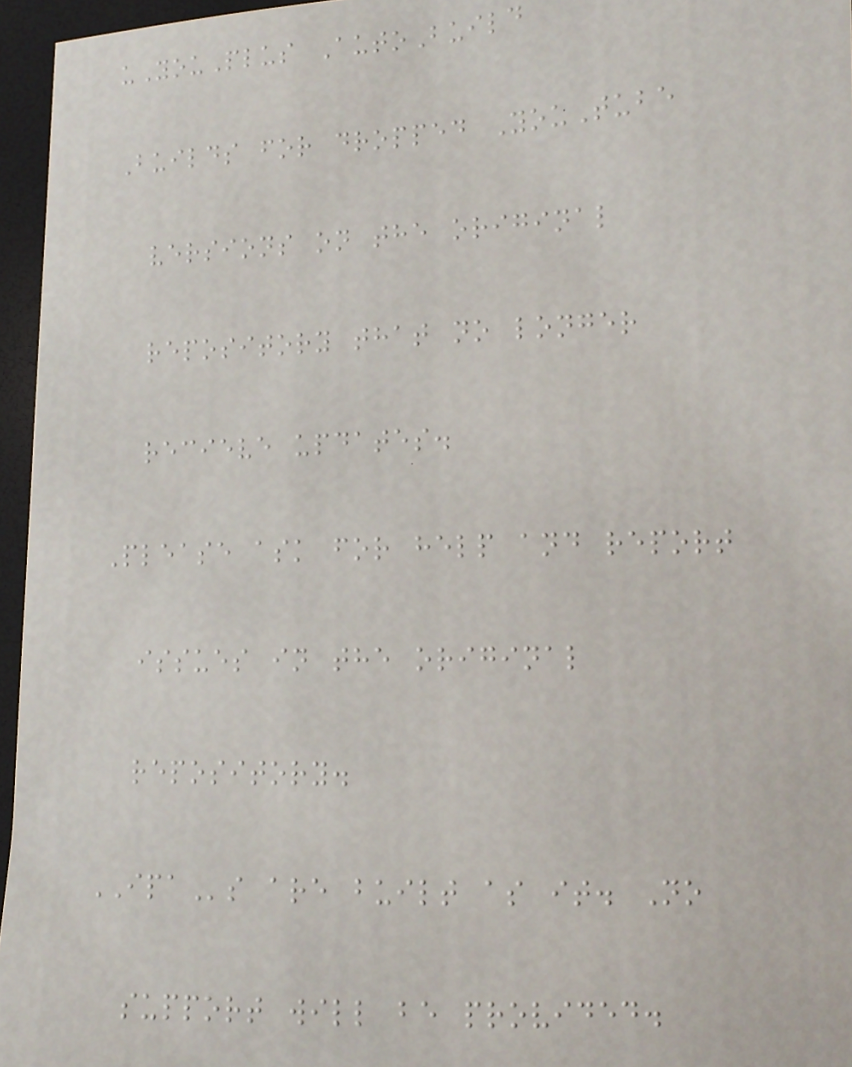uYouPlus AutoBuild
Builds for dropped YouTube
versions on the original
repository that no longer
recieve updates.
Please ask for help and report
issues in the original
repository.
IPAs are built as it. No
support will be provided.
